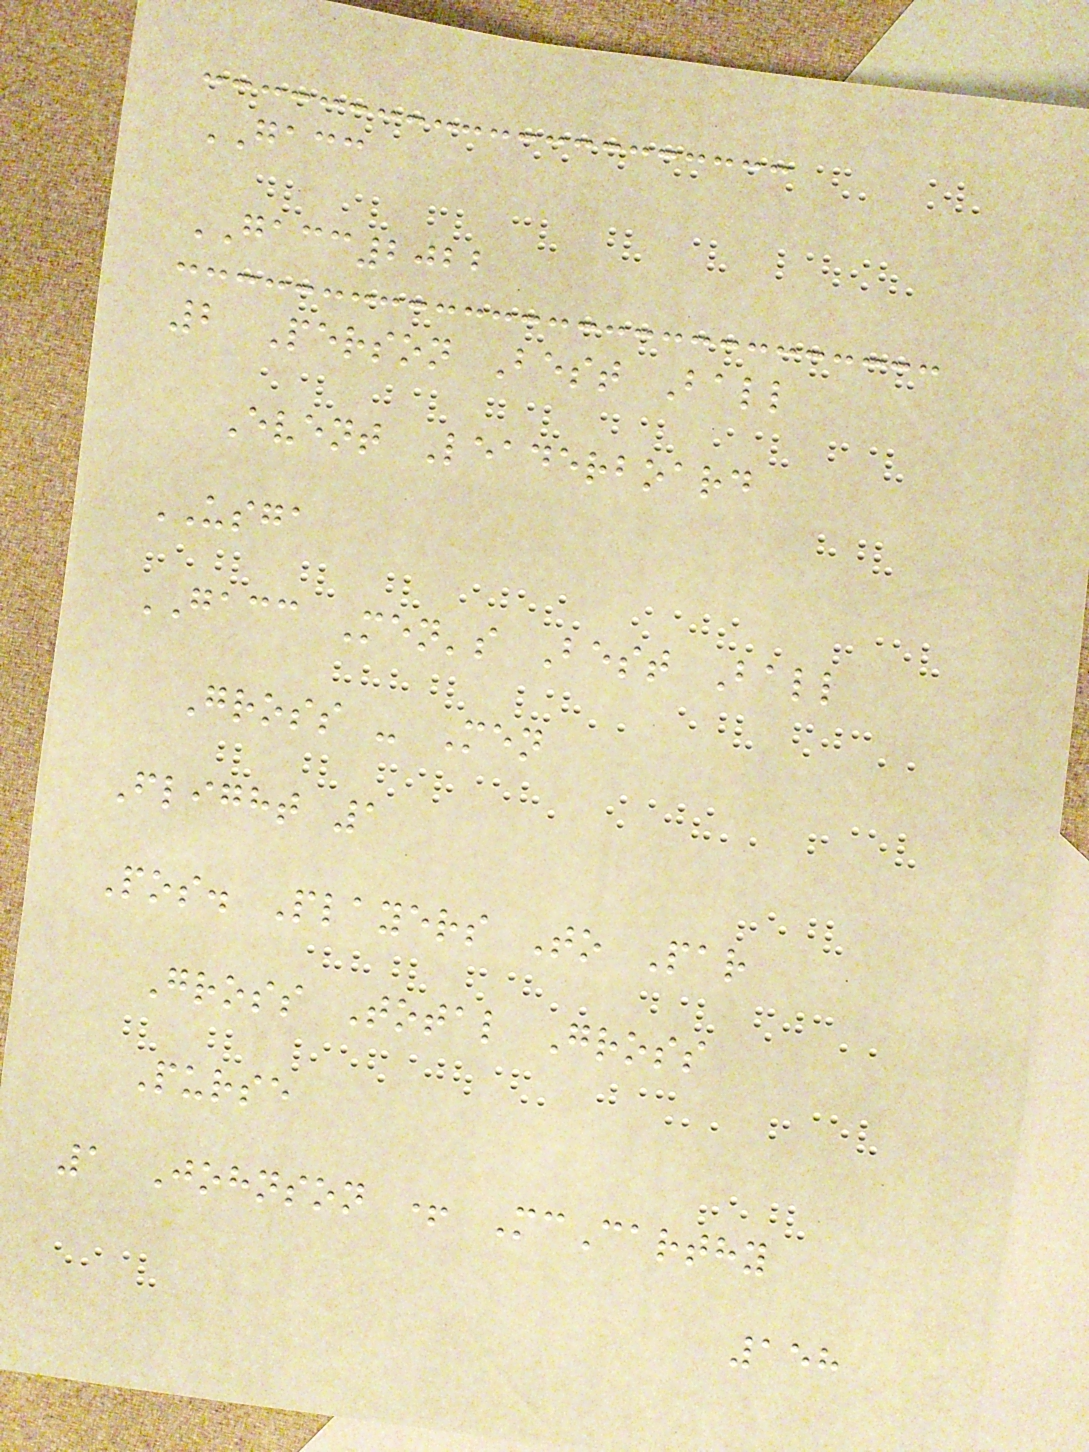GACC
GACC2022
2 Person Best Ball
Event Leaderboard
USGA
GACC Men's Best Ball
Gross - Men
Flight 1
Pos. Players To Par
Gross Total Gross
Purse
1 Johnson + McCarthy
158
